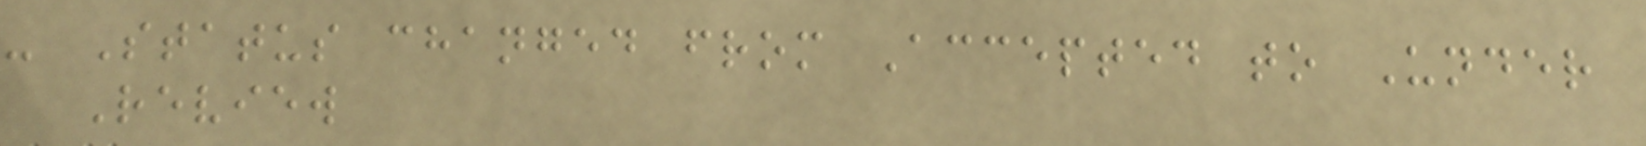- Status changed from Accepted to Under
Review
